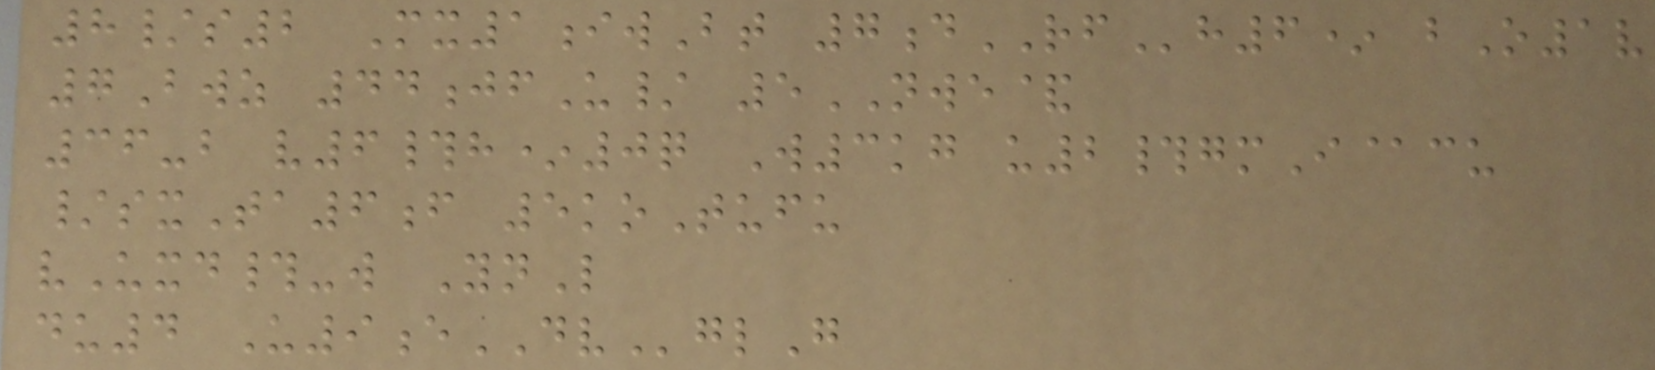8/s2 Mx1iwBt 7dRFh6* bO1v
7Bwz 44jfU/ 5NWE&
36-b v6#h*0q W3kg u2#gmI@cu
/sxTa6f 5koTufu
vUxd#-w YnL
du4 U9eDVglG
